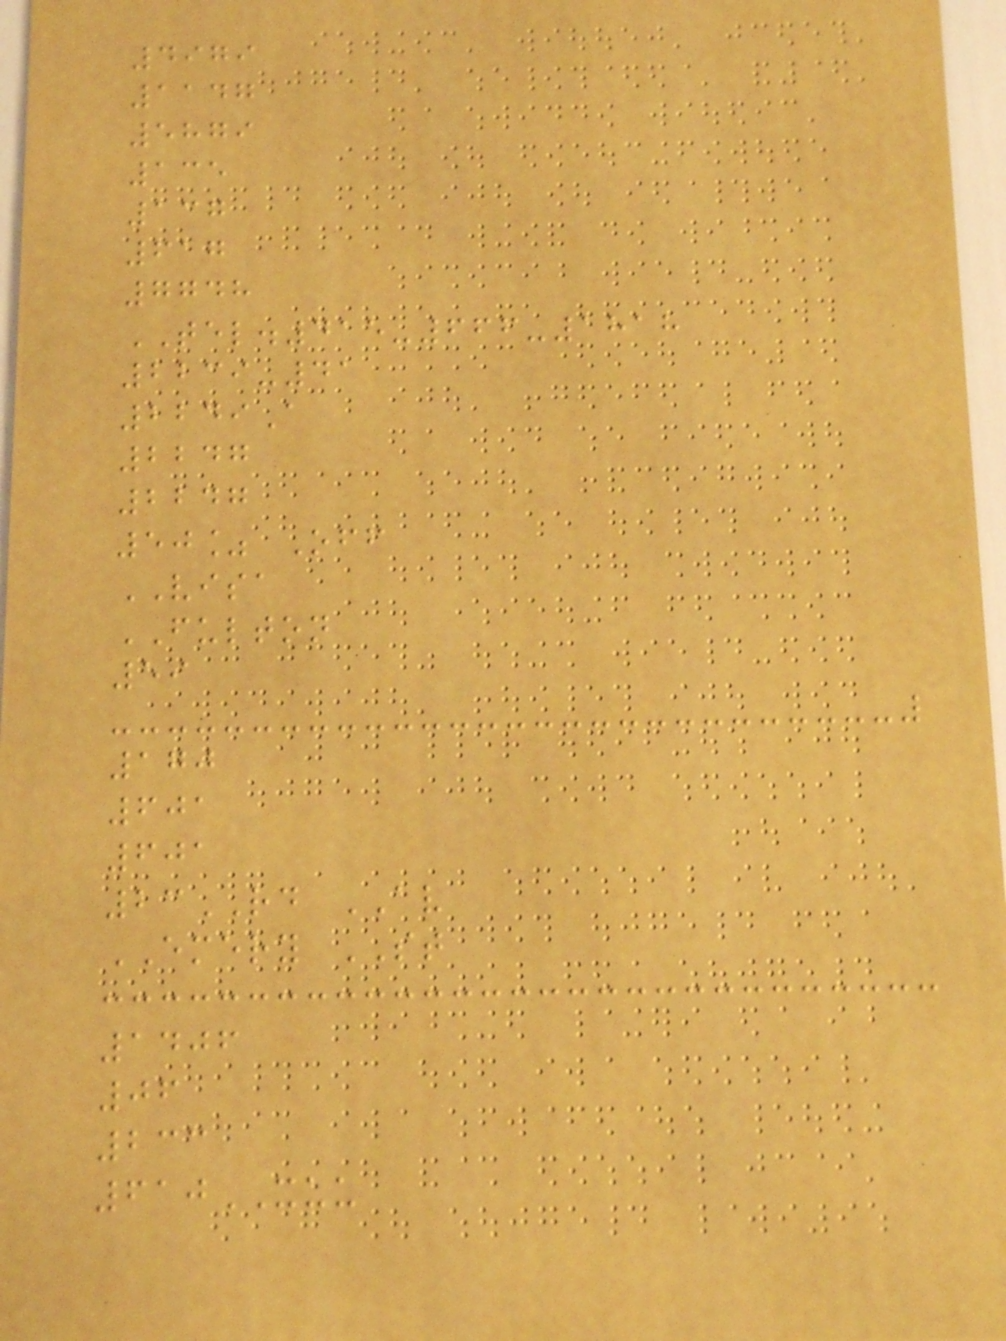4979
1147
5879
135
137
617
7748
TEL.415-666-1818
2239-41
2249A
2247
2247
50% Off
VISA
FULTON
59
170
601
601
23RD AV
EMERY ST
1406
06
233
610XUU
